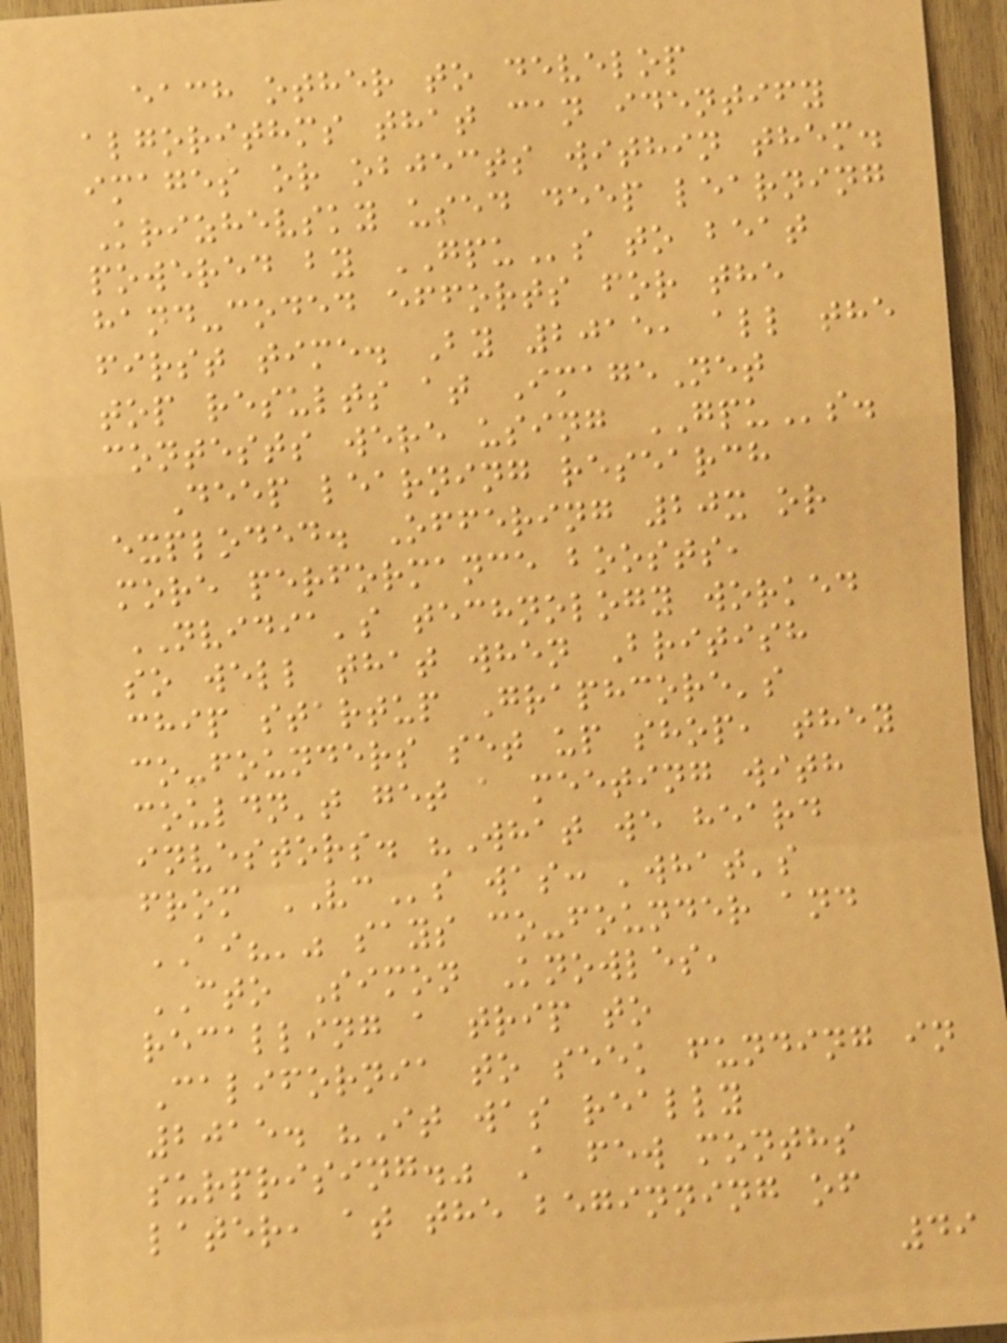each other to develop
algorithms that can identify
images or objects within them.
Krizhevsky used deep learning
powered by GPUs to beat
hand-coded efforts for the
first time. By 2015, all the
top results at ImageNet
contests were using GPUs.
Deep learning research
exploded. Offering 20x or
more performance boosts,
NVIDIA's technology worked
so well that when British
chip startup Graphcore's
co-founders set up shop, they
couldn't get a meeting with
investors. "What we heard
from VCs was: 'what's
AI?'" says co-founder and
CTO Simon Knowles,
recalling a trip to
California to seek funding in
2015. "It was really
surprising." A few months
later, at the beginning of
49
